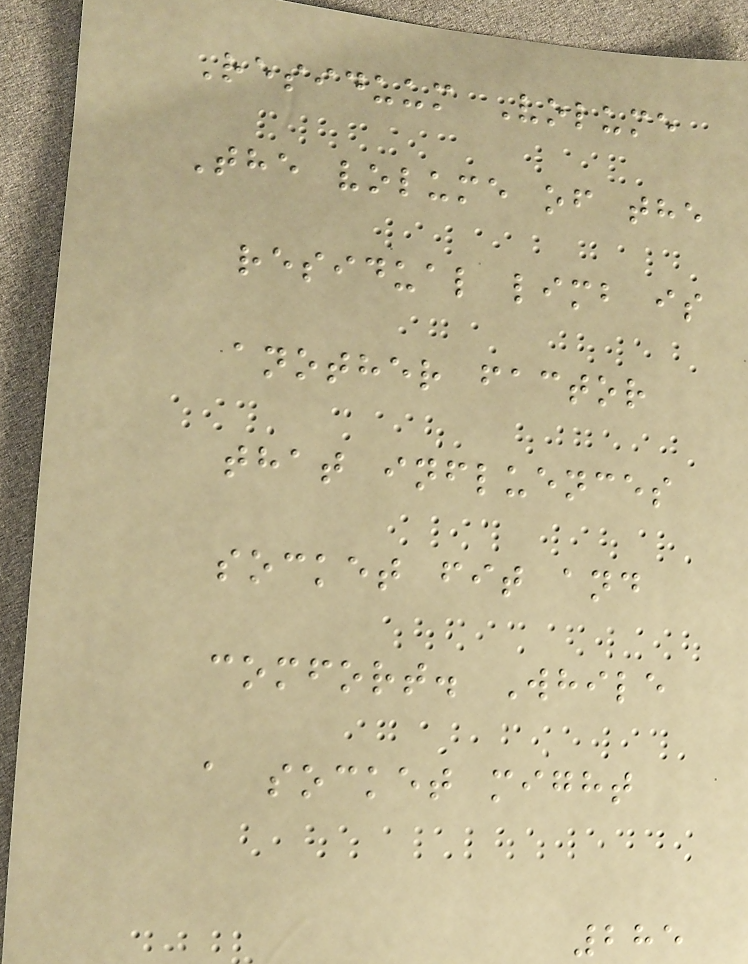Residuum Volume
The volume of the
residual limb is
another factor
that influences
socket fit and
comfort. While
a socket might
285
